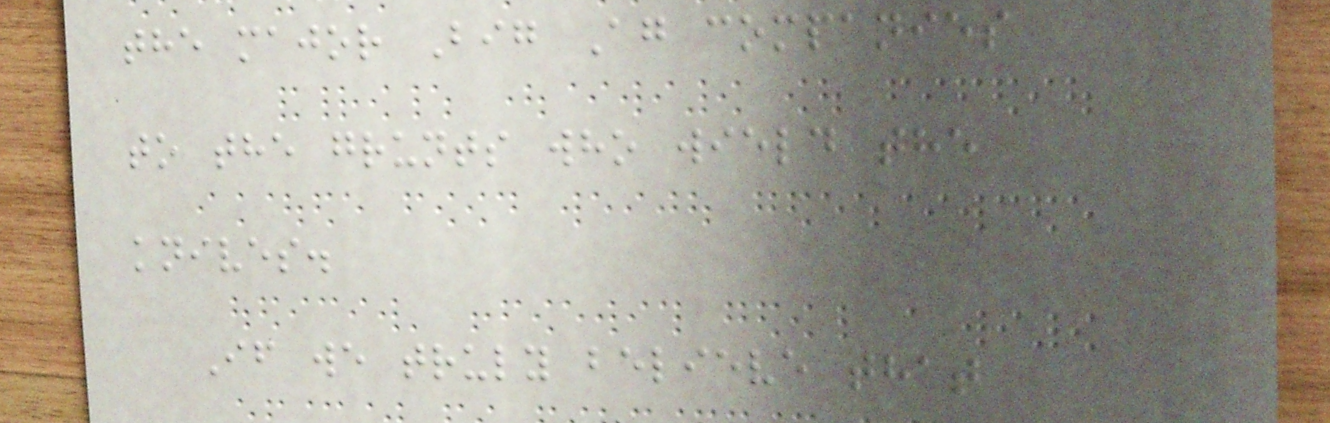the major Big Ag companies
to the grunts who wield the
knives.
If we truly believe that
